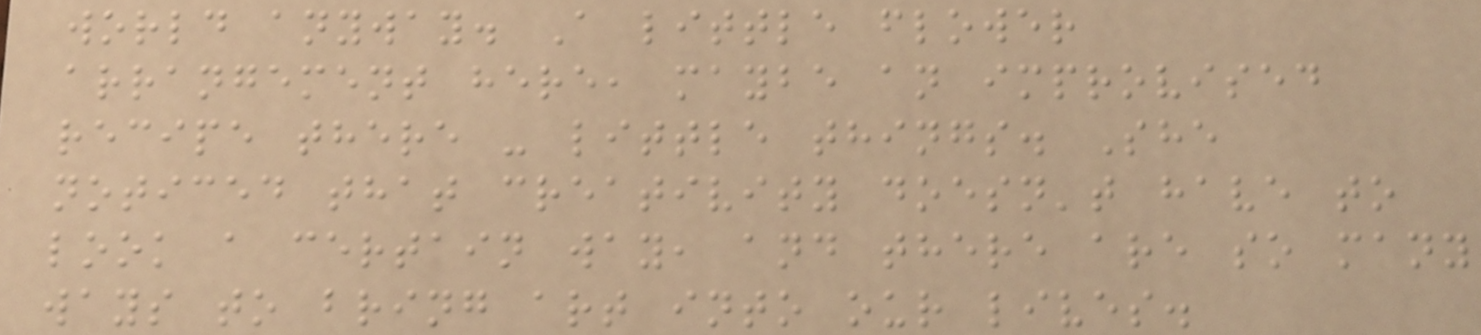world anyway. A little flower
arrangement here, maybe an improvised
recipe there - little things. She
noticed that creativity doesn't have to
look a certain way, and there are so many
ways to bring art into our lives.
